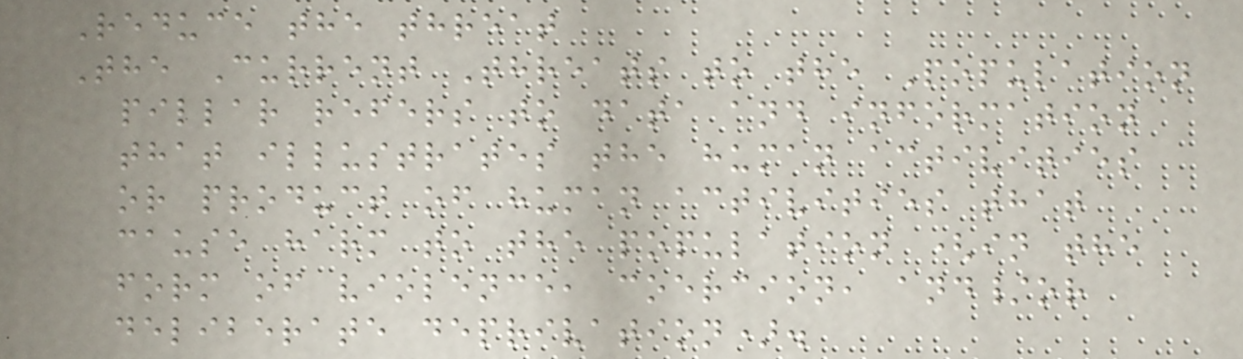Reduce the threat
The Current Threats to the Population
pillar refers to data and information
that illustrates the human activities
or product of human activities that
cause harm to the population (in the
form of violence, coercion, and/or
deliberate deprivation).
